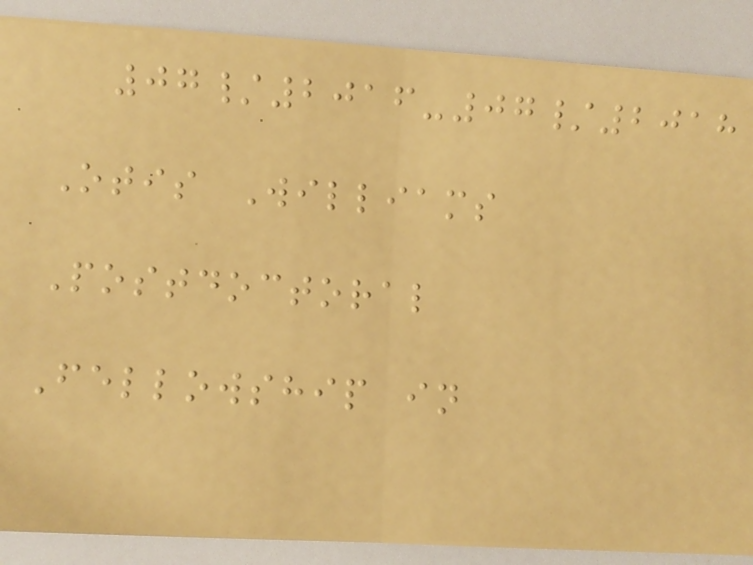07/2016-07/2018
Otis Williams
Postdoctoral
Fellowship in
